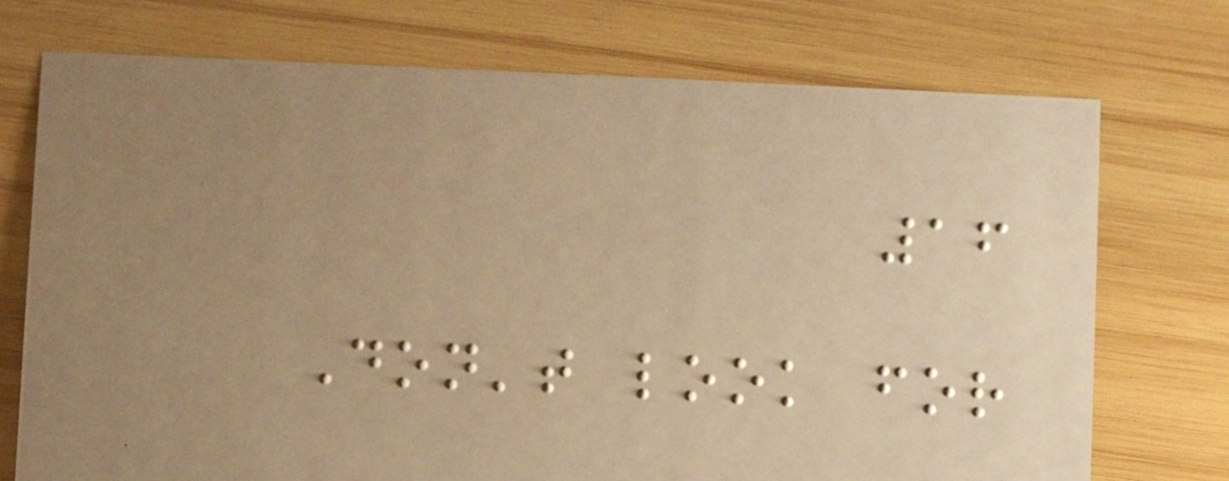16
Don't look for
